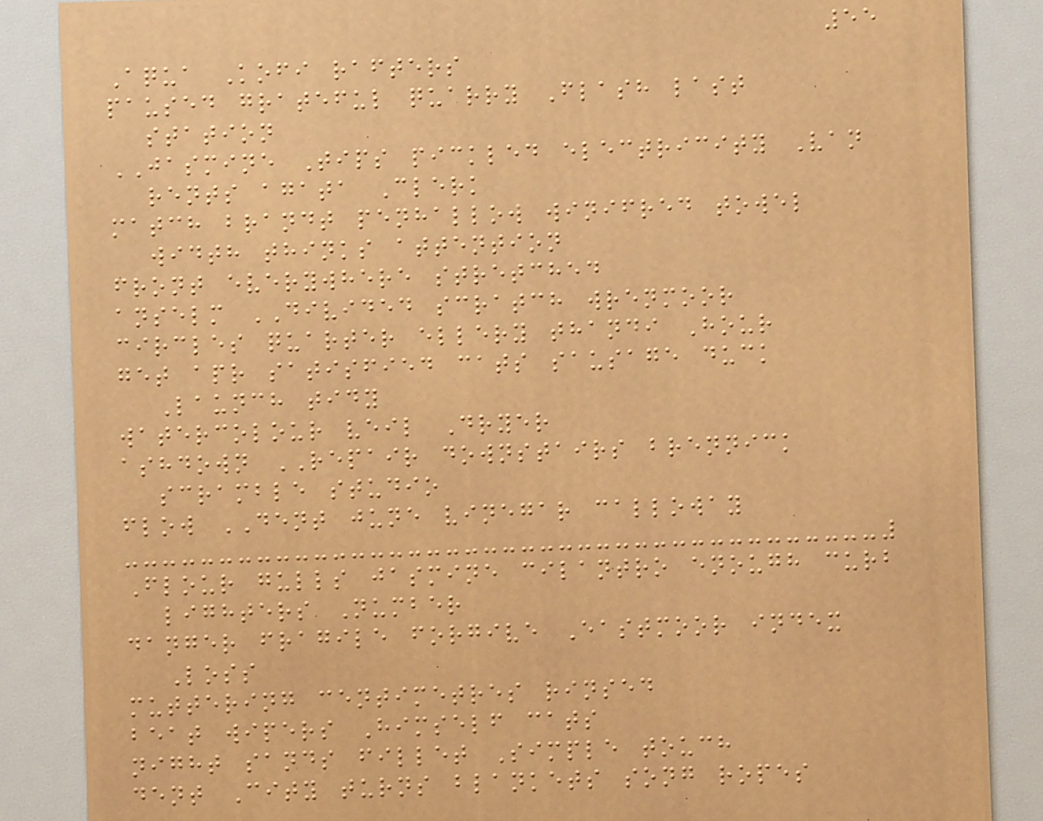55
Aqua Kofi rafters
paused grateful quarry Flash last
station
JASMINE Tips pickled electricity Van
rents agata Clerk
match brandt penhallow winifred towel
width thinks attention
front everywhere stretched
anselm DIVIDED scratch wrenmoor
circles quarter ellery thandi Hour
get apr satisfied cats sausage duck
Launch tidy
watercolour veil Dryer
ashdown REPAIR downstairs brennick
scramble studio
flow DENT june vinegar calloway
Flour gulls jasmine cilantro enough curb
lighters Number
danger fragile forgive Eastmoor index
Loss
muttering centimetres rinsed
beat wipers Himself cats
night sands fillet Simple touch
dent City turns blankets song ropes
